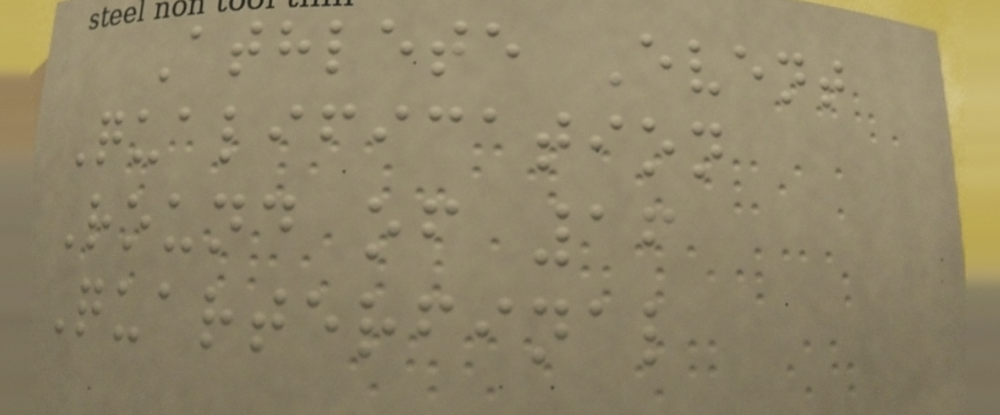Athlete Event
Qualification
Round of 16
Quarterfinal
